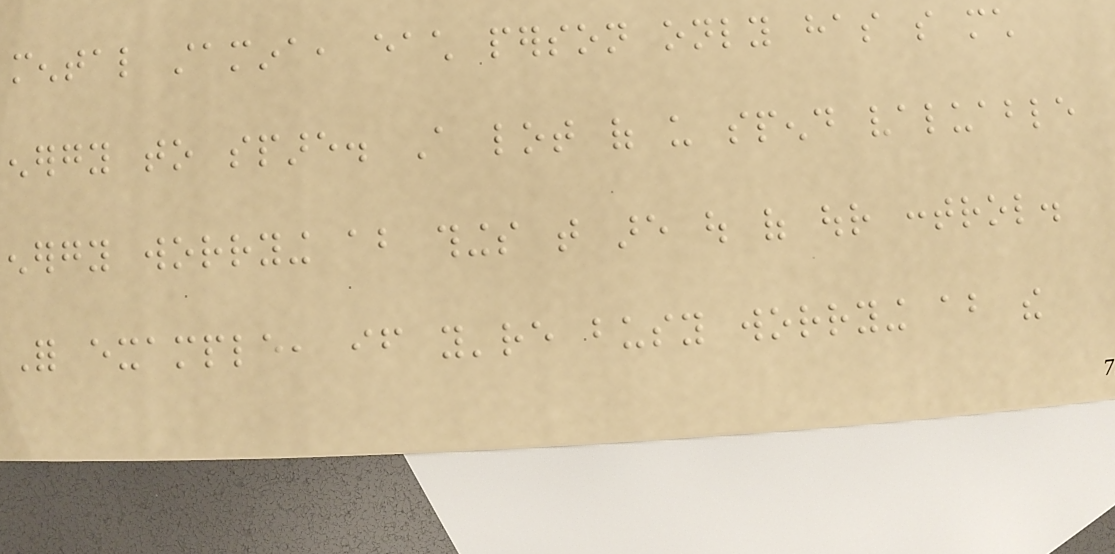mental stamina, each person only has so much
energy to spare. A lot of us spend valuable
energy worrying about things that are out of our control.
For example, if you're busy worrying about the
